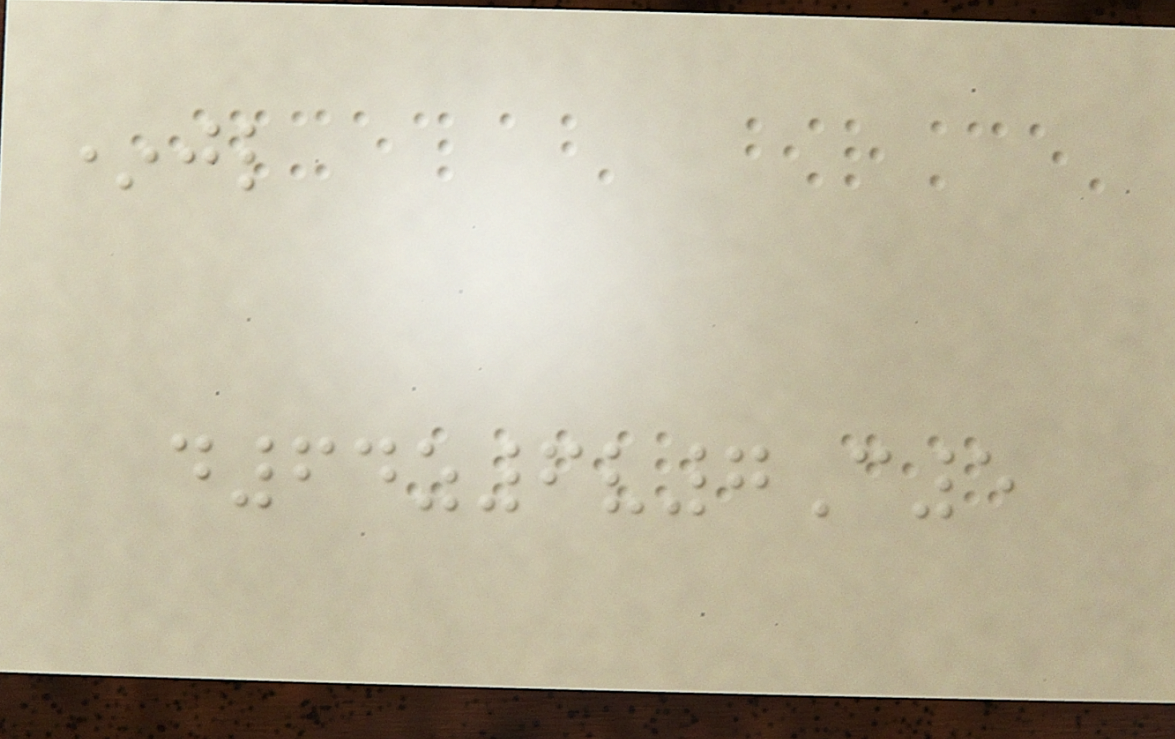*jl
d64z6v7C5
